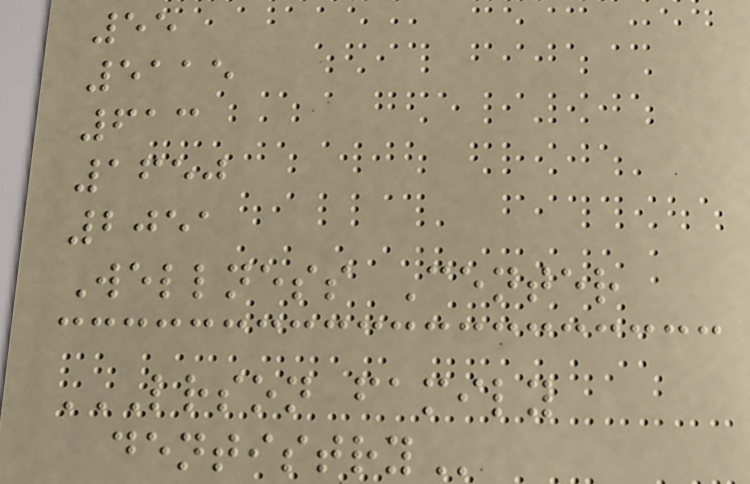55
5115
613
1650
2051
Wellness Center
LRSON FAMILY
DENTISTRY
